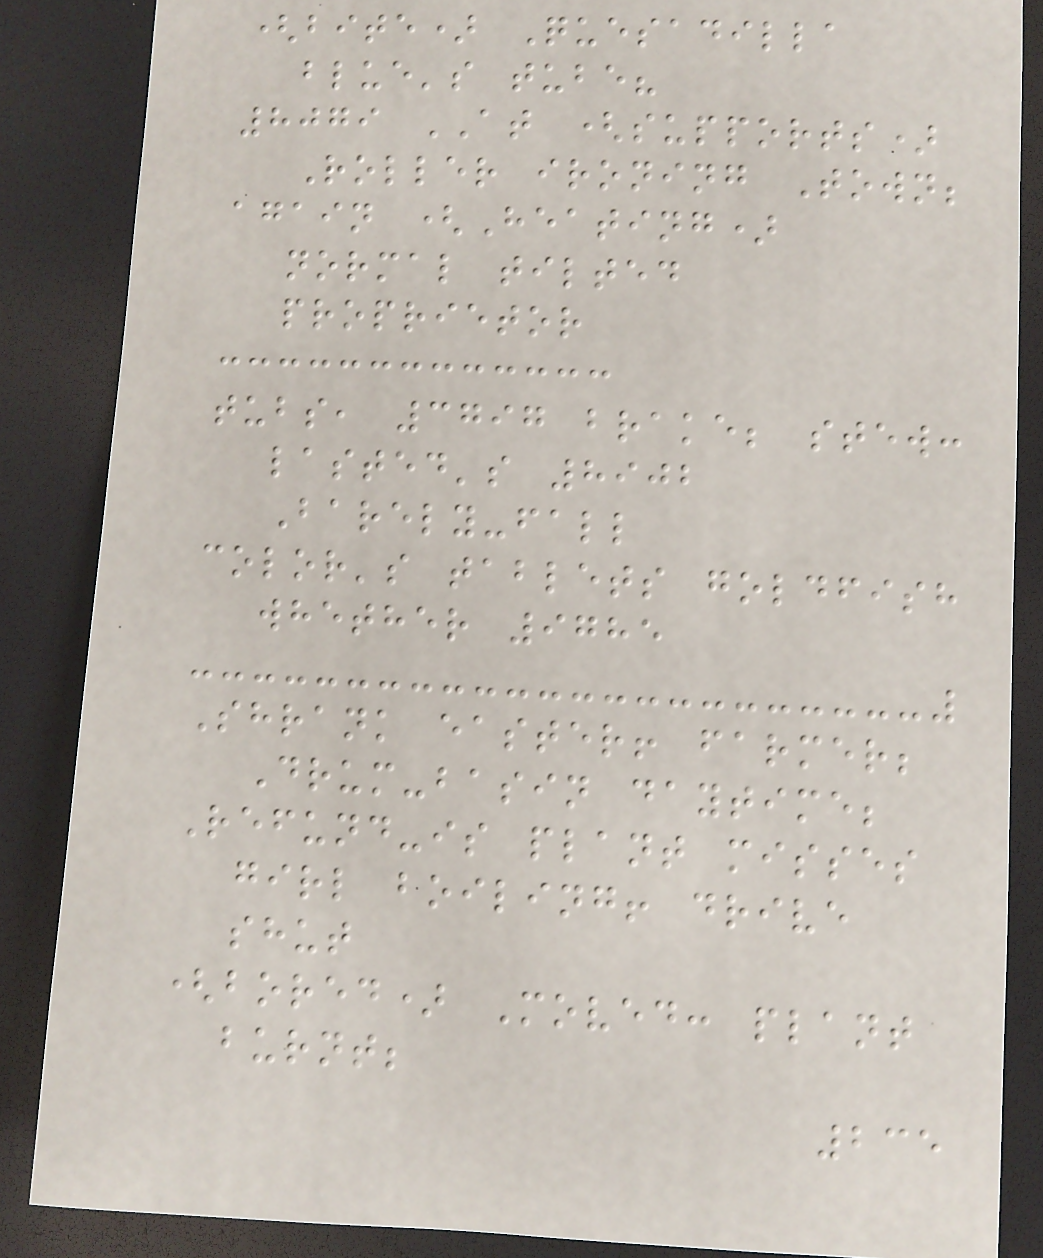(bite) Quesadilla
blue's tube?
8079 AT (supports)
Roller ironing Town;
again (Heating)
normal tilted
proprietor
tubs, 3797 brake; stew:
lasted's 8902
Barely-fall
color's tablets goldfish
whether 9785
Shrank easter! farmer;
Drum-basin daytime;
Refund-is plant misses
girl boiling! drive
shut
(bored) Moved: plant
burnt;
235
